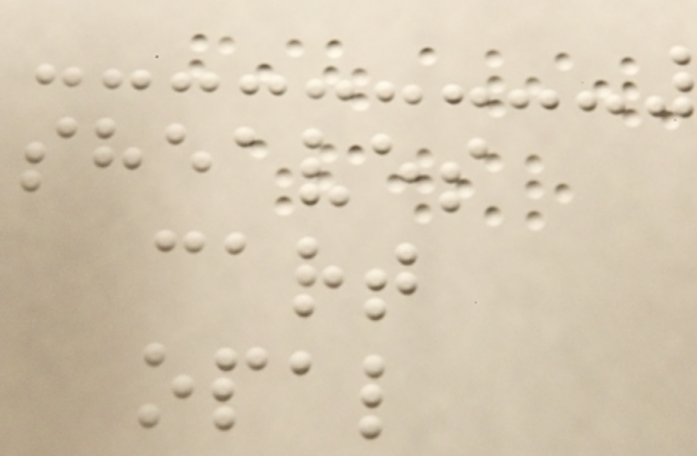sheaves
cart
opal
